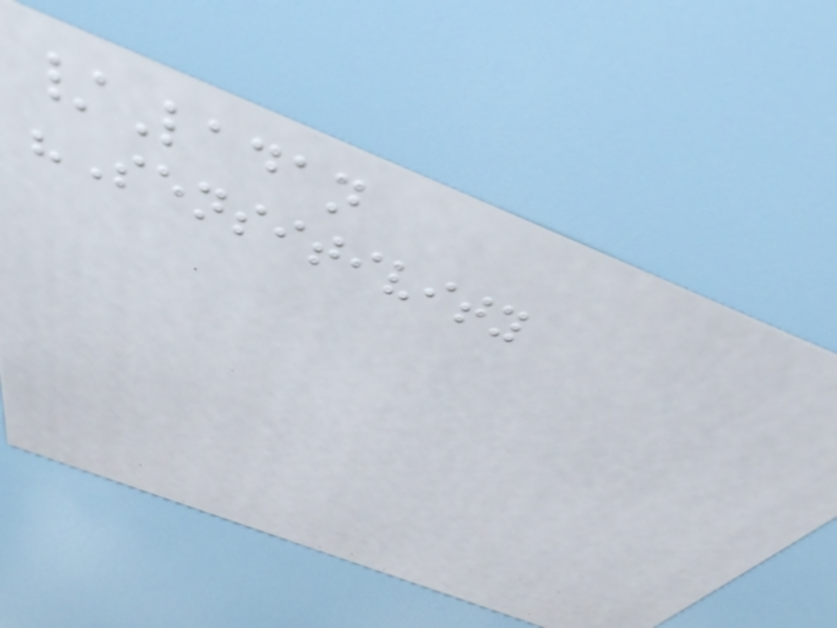/Ladan
"Sensitivity
